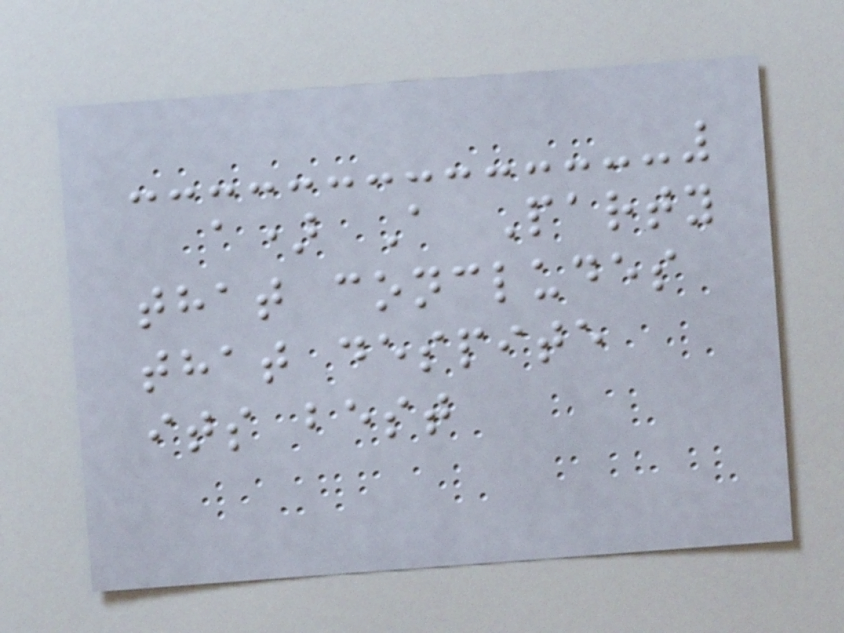a) A Party
that concludes
that despite
its best
